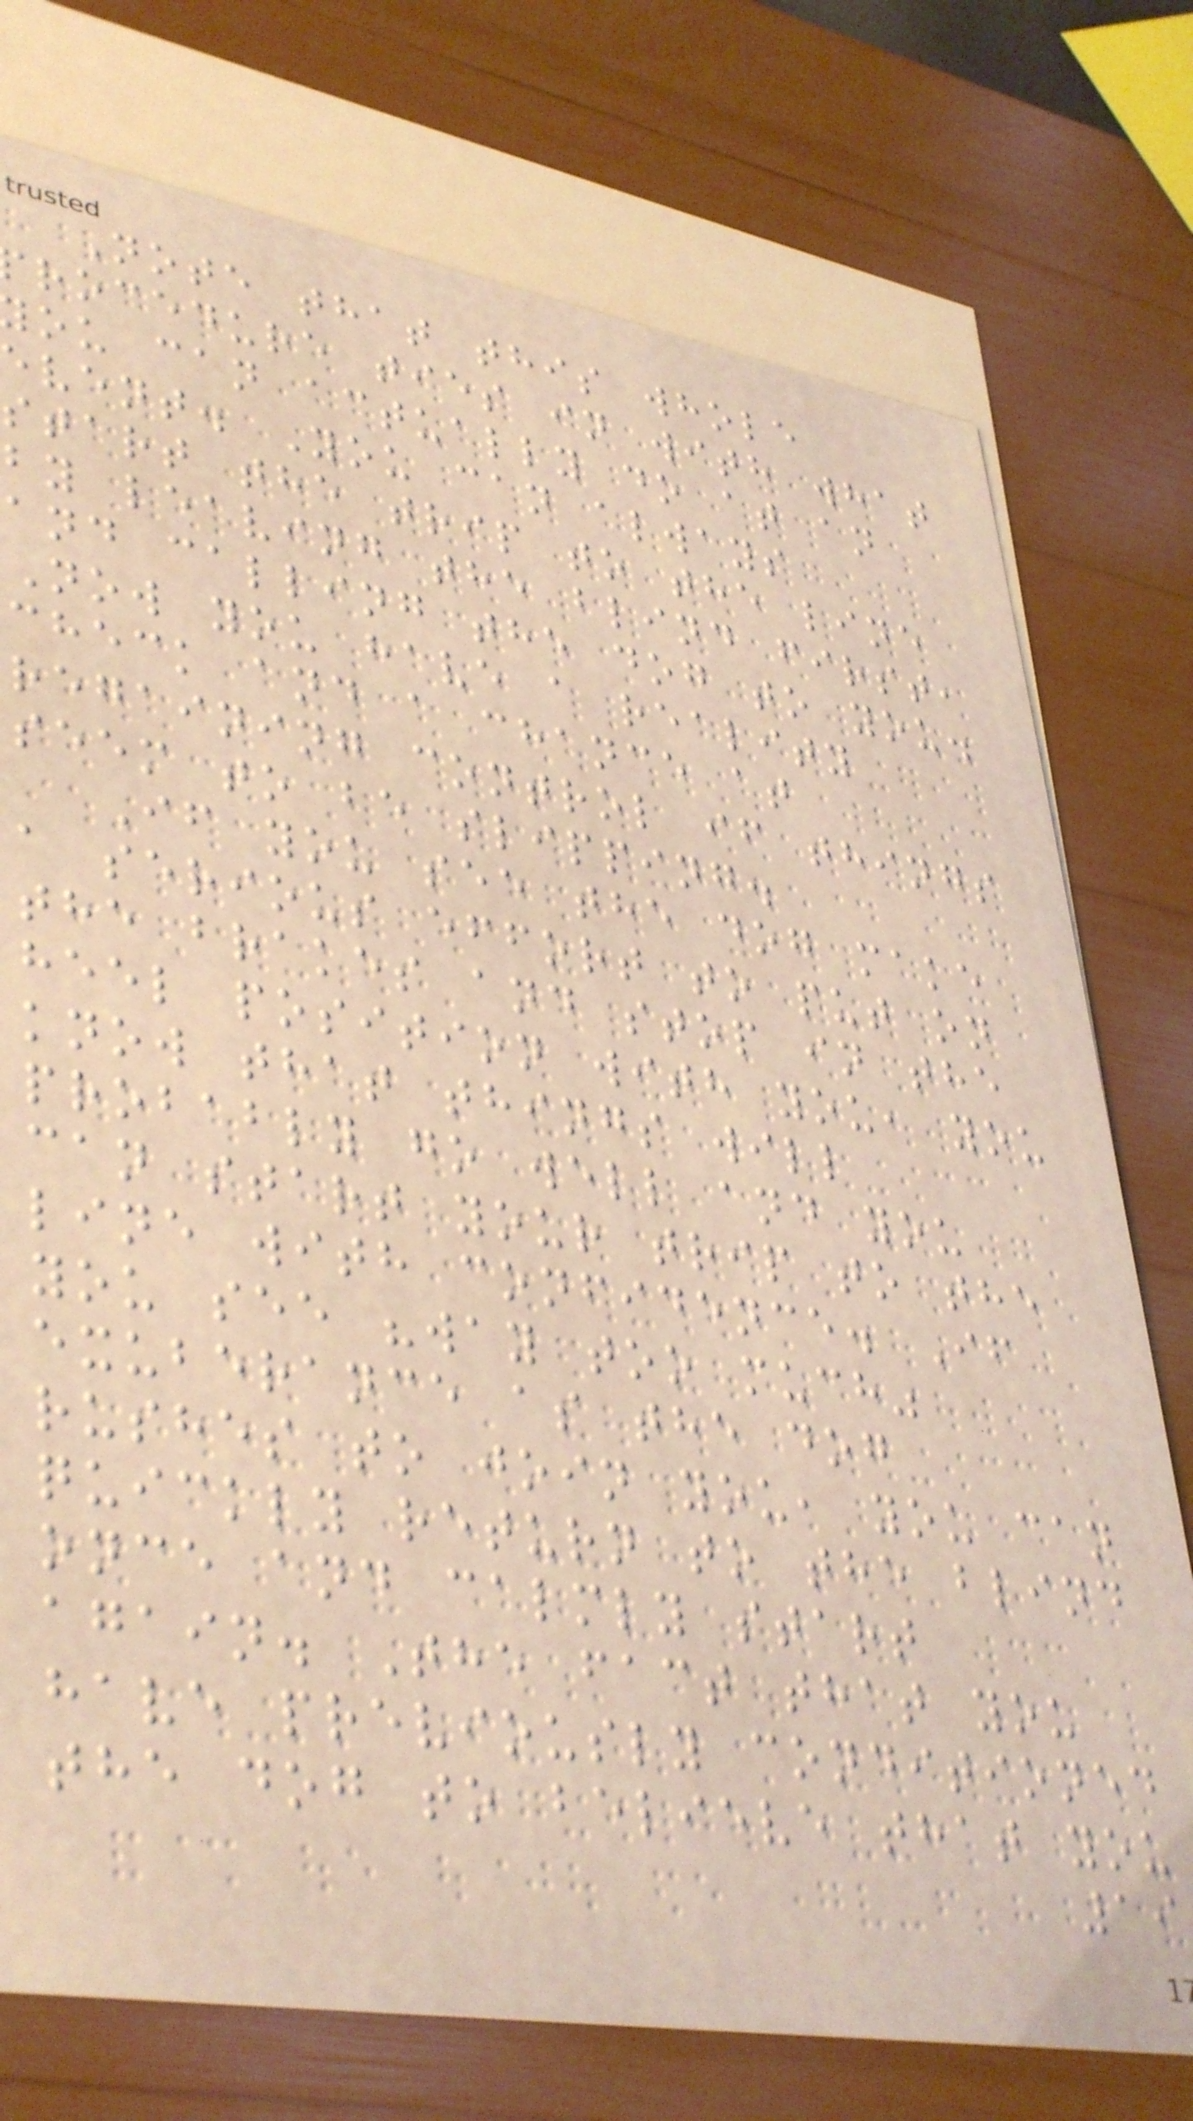Note that this whole
rocedure ties in with what
ou can actually do at an
event. You can always
start the trip to the line
by leaving the blind first,
and calling the dog to you.
Now you have a reality
check and a chance at
regaining control if things
seem to be slipping.
If you see the dog make
a serious effort to put on
the brakes and stop in the
heel position with you, you
know that things will
probably go well and you
can start your trip to the
line with confidence. If
you see "way too much"
exuberance as the dog
rushes to join you, you can
quickly return to the blind
once and calmly start
again. The fact that you
have previously conditioned
the dog to believe that you
19
